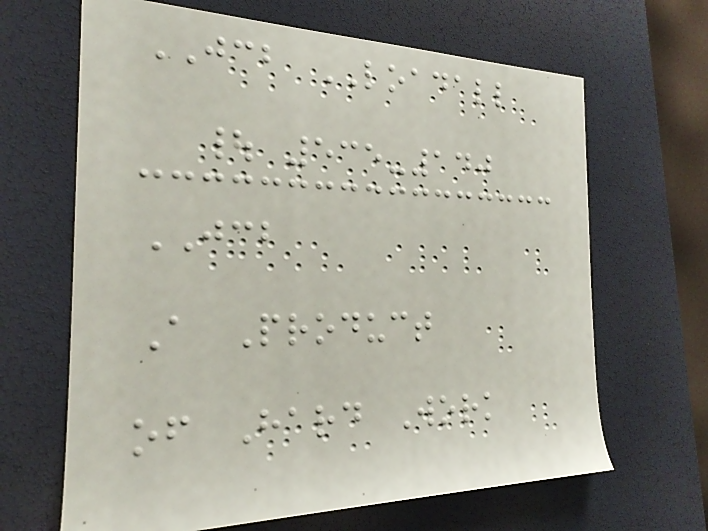JCB LOADALL
| 535-140
JCB
A Product
of Hard Work
